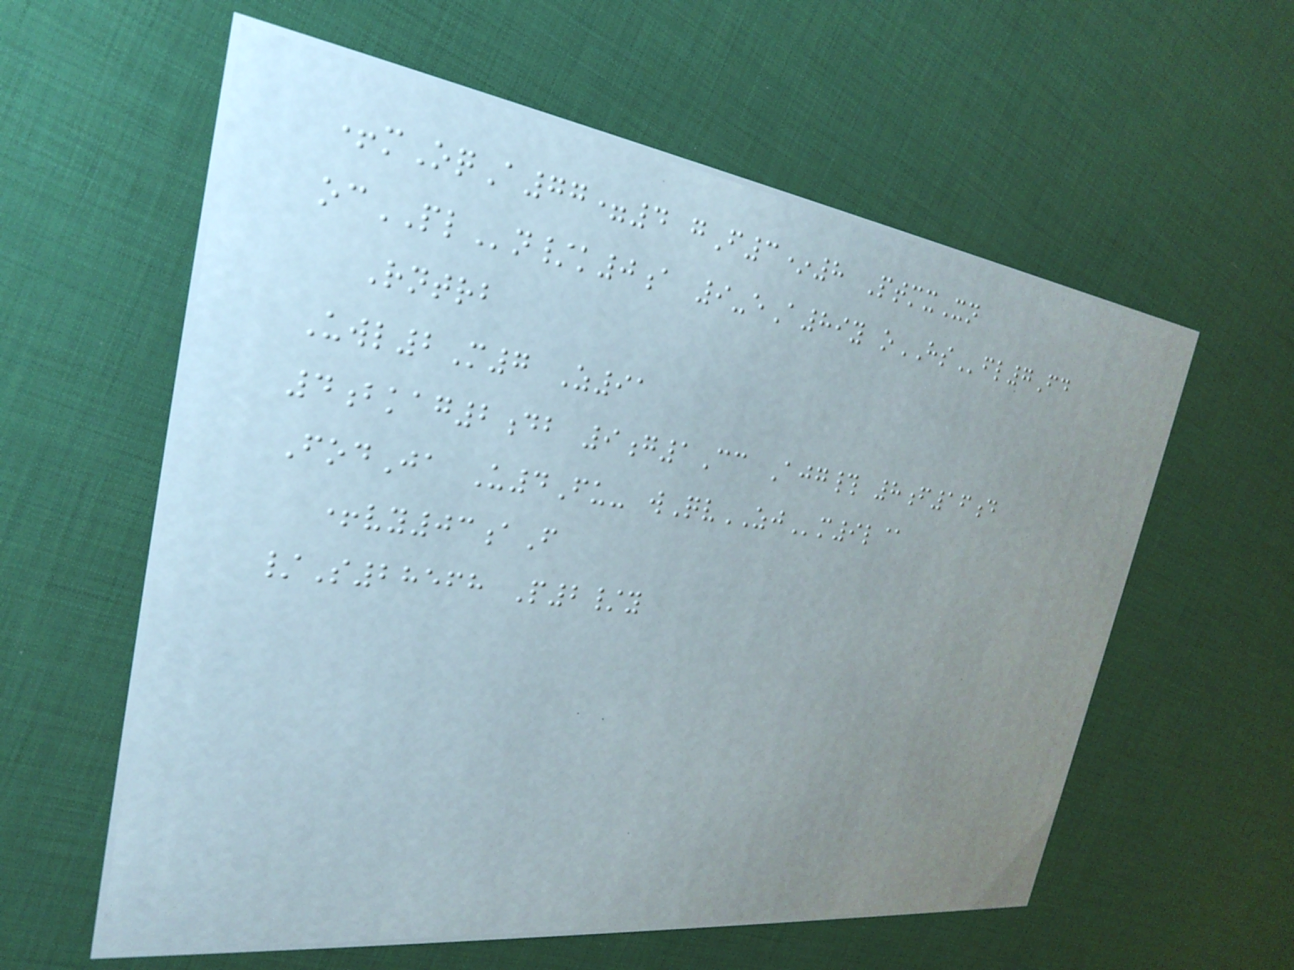+mOqA77=4 gF3*8 PtmxXn
ocPLn/k0a 9-eA89y oHSfl7Fd
Rntrb
Uwl2M7 Z91
4bkag2db 9g1Cc Ajg# 8f16d
FodJa U4Fu- wQvZJm9l@
+vy03aF
/S28568 P2/y
